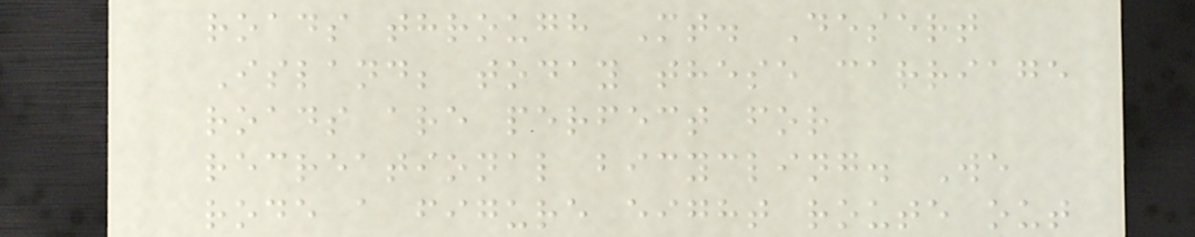roads through Mt. Desert
Island; today these carriage
roads are perfect for
recreational bicycling. We
rode a figure eight route out
